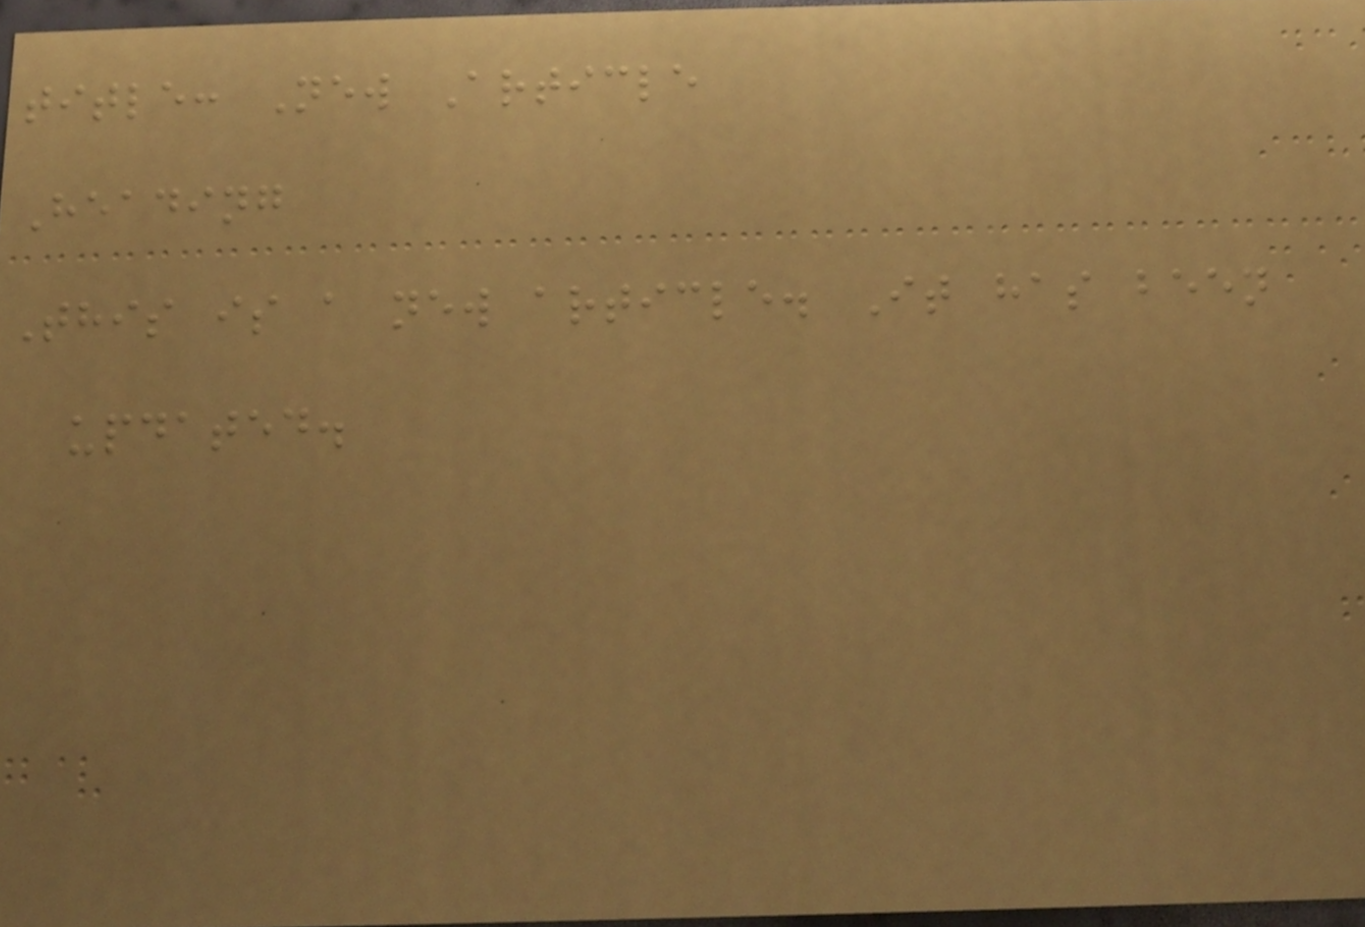title: New Article
Heading
This is a new article. It has been
updated.
